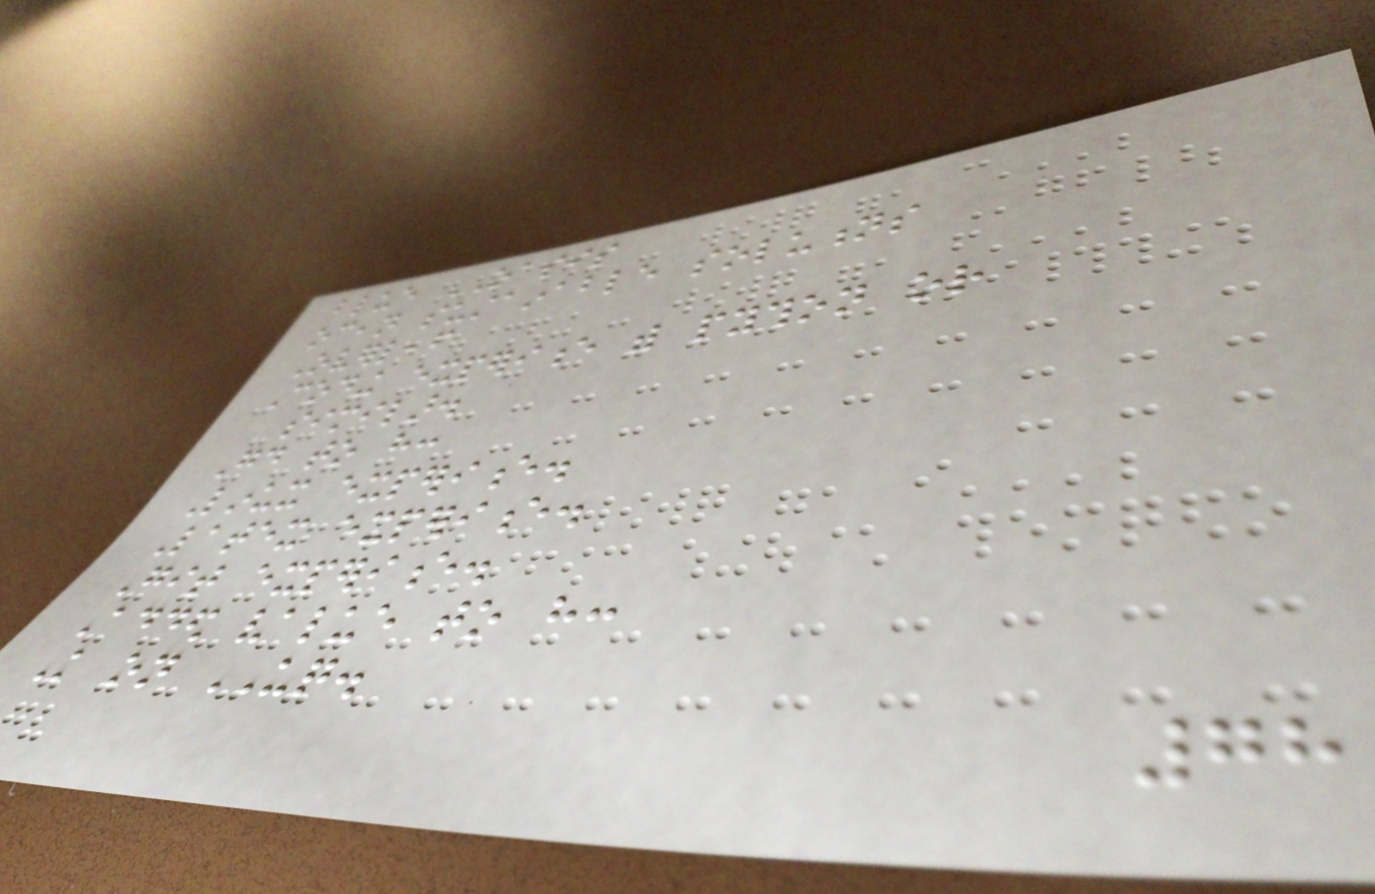blue OASIS
ocean sustainable solutions
Overleaf
Coding experience with python or
similar.
Good to have:
Linux experience.
Latex experience.
Git experience.
Added value to have:
Knowledge on UQ.
78
